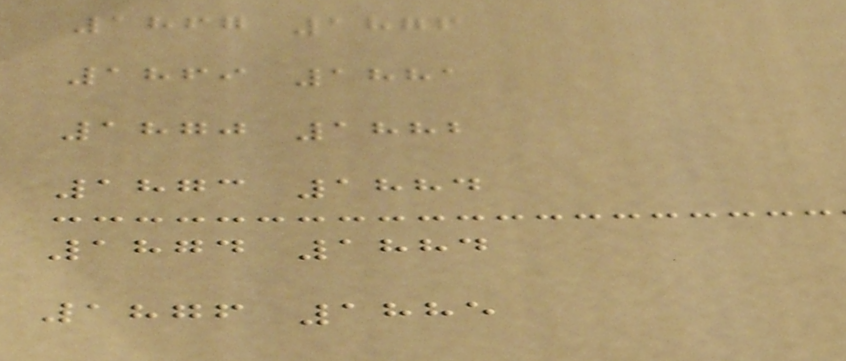1867 1876
1869 1881
1870 1882
1873 1884
1874 1884
1876 1885
